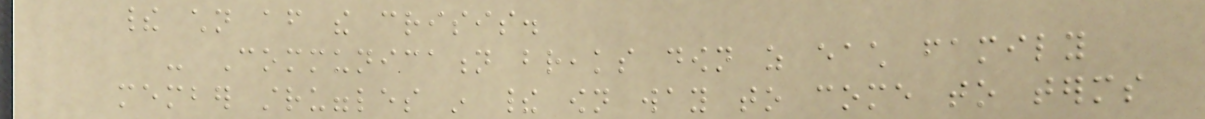their children after the crisis.
- Communication breaks down as each family
member struggles in their own way to come to terms
